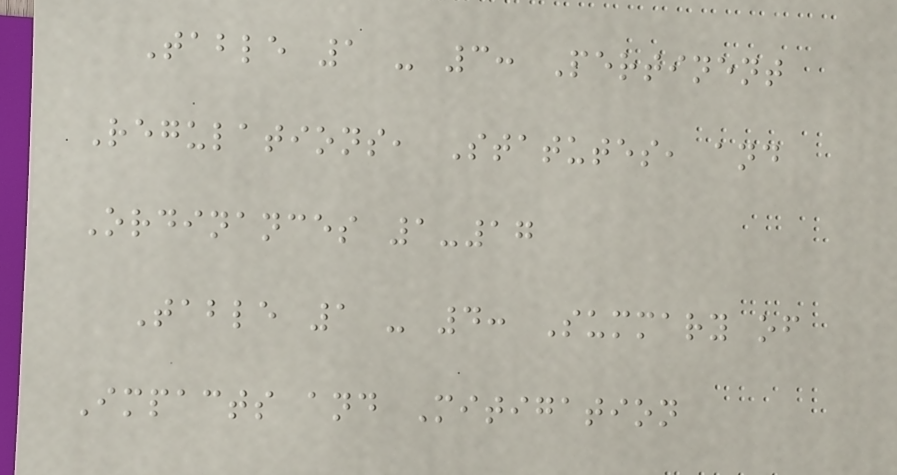Table 1 - 3: Pertinent
Regulations, Statutes, and
Ordinances 1-17
Table 1 - 4: Summary of
Impacts and Mitigation
